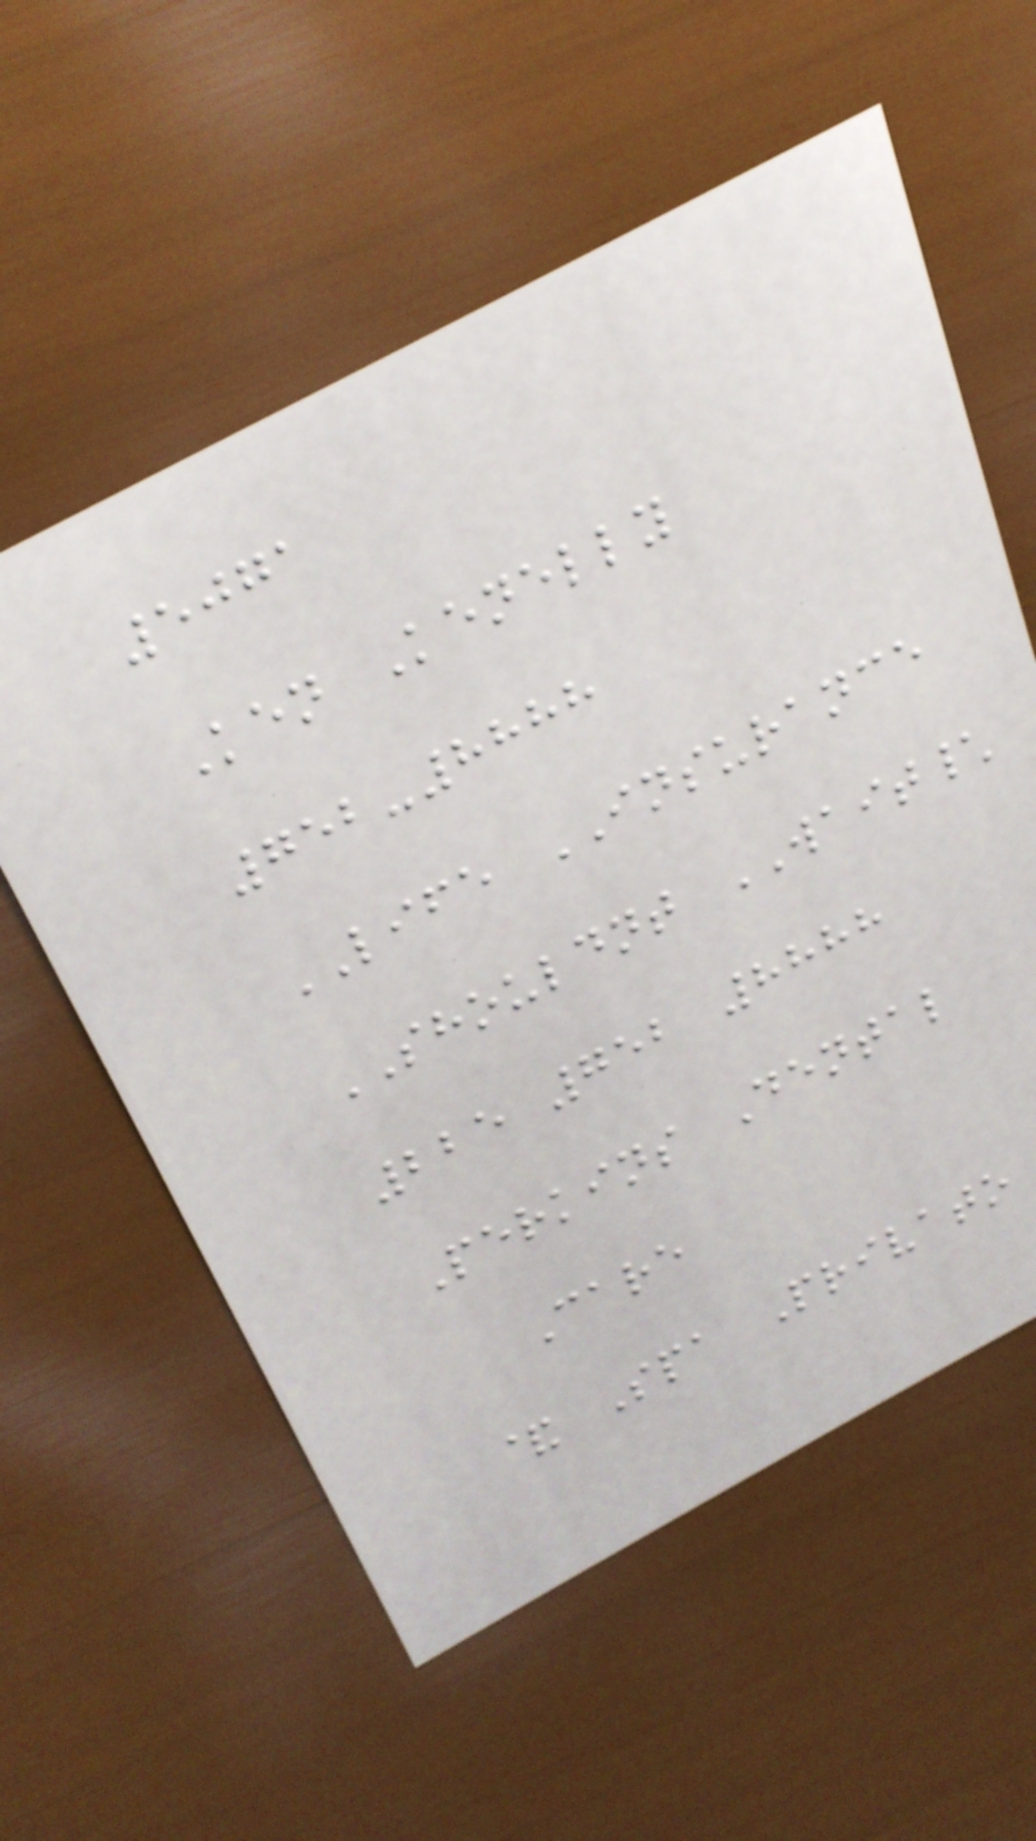5071
Ken Kenelly
752-8888
LIFE INSURANCE
SHOULDNT WAIT\
225 752 8888
Perkins Dental
Care
& Spa Privato
